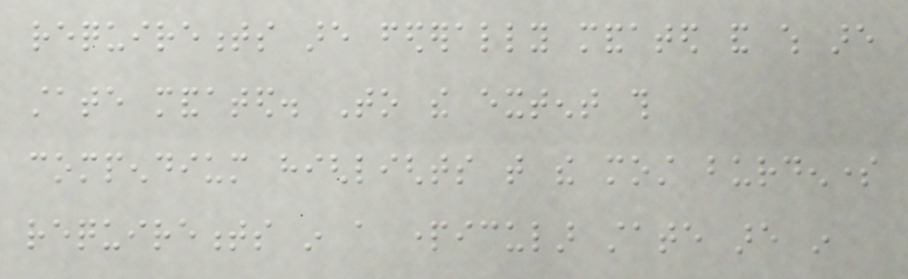requirements are federally mandated and which are
state mandated. To the extent this
compendium highlights that the most burdensome
requirements in a particular state are in
